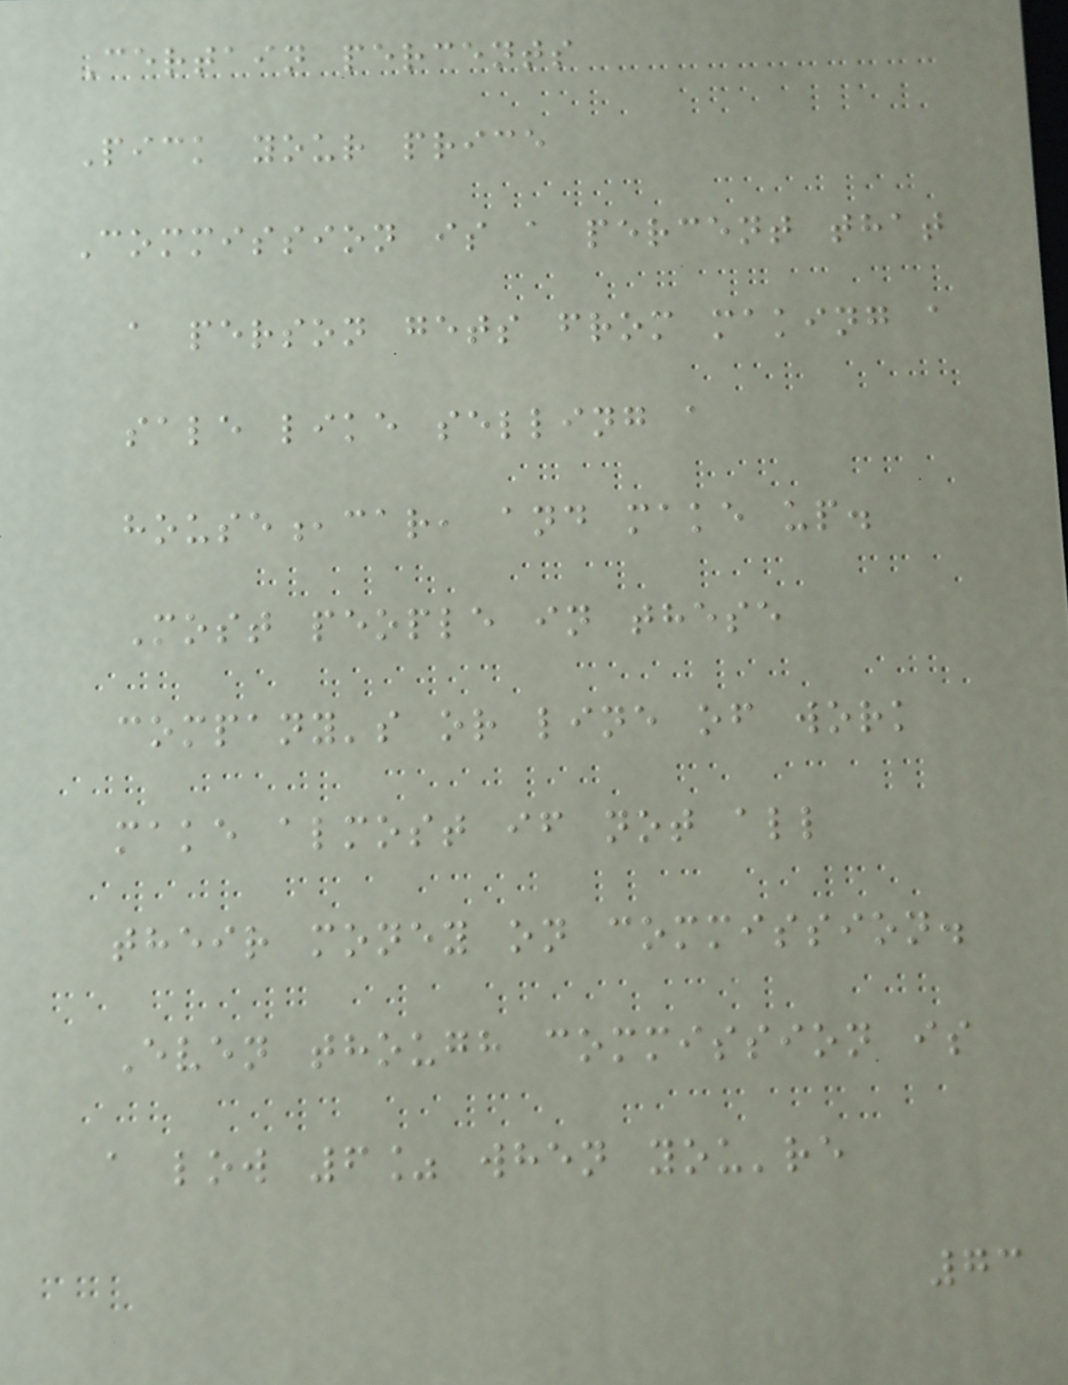Certain percents
Pick your price
Commission is a percent that
a person gets from making a
sale like selling a
house,car, and make up.
Most people in these
company's or line of work
make almost if not all
their money on commission.
Even though commission is
a low 6% when you're
73
